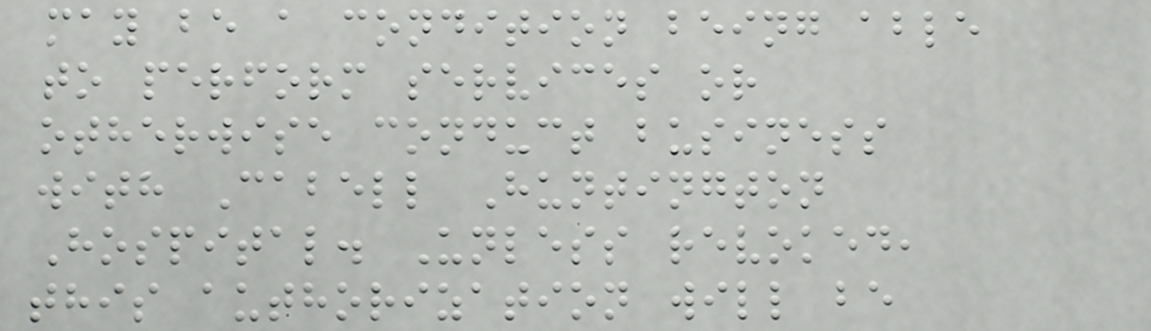may be a condition being able
to perform services or
otherwise conduct business
with Cabell Huntington
Hospital. Unless revoked,
this authorization will be
